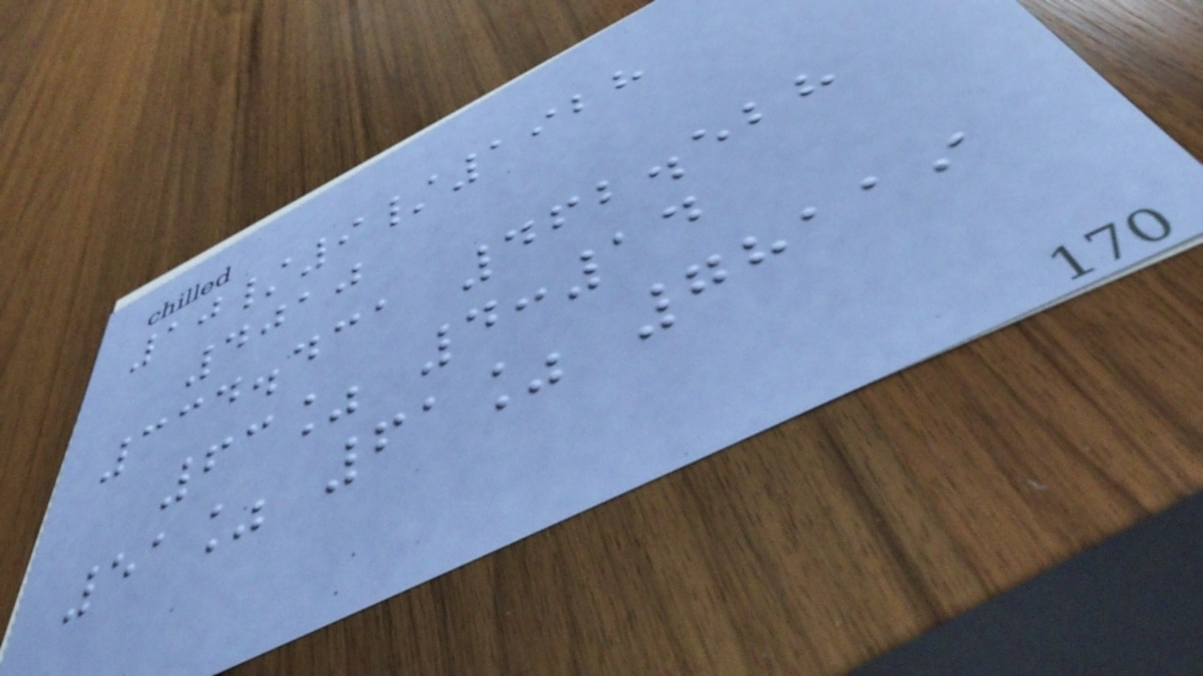10/9/1928
4010
334.431 462.528
63% 4:14
51% 61% 78119
